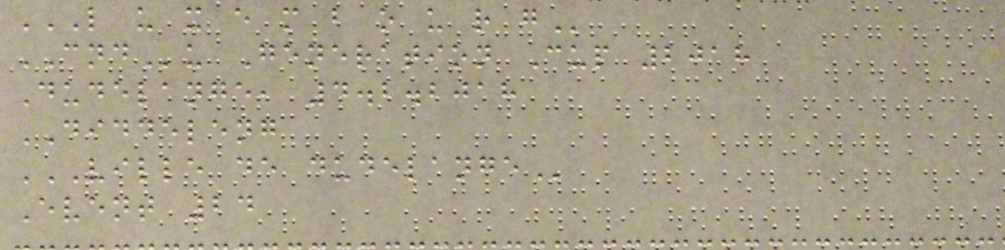L U X E M B O U R G
CNDu Generation Cup 2018
Dudelange, 4.2.2018
DIDDELENG
VILLE DE DUDELANGE
Event 24
